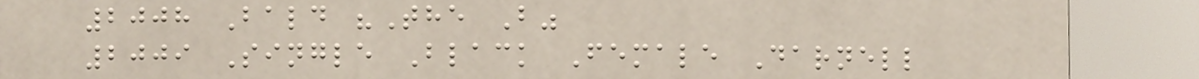2008 Bald "The B"
2009 Single Black Female Darnell
